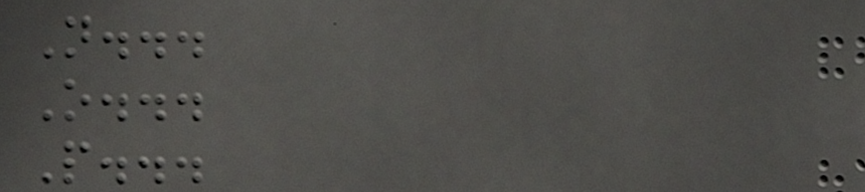N...
O...
P...
